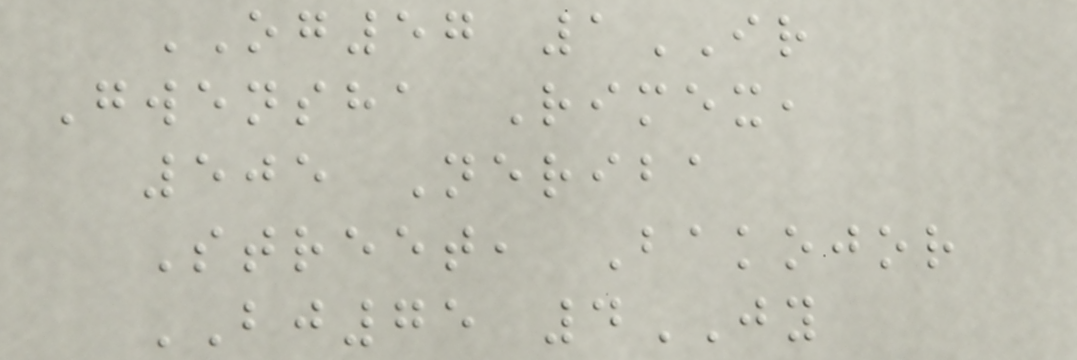OG57 1IR
Gwensha Rimex,
505 Neriba
Street, Bakojor
BJ75 4JY
